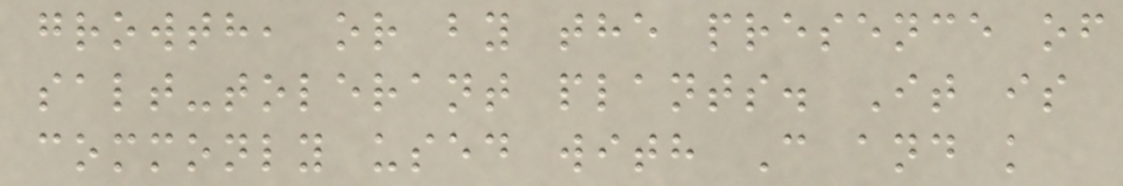growth, or by the presence of
salt-tolerant plants. It is
commonly used with C and k
